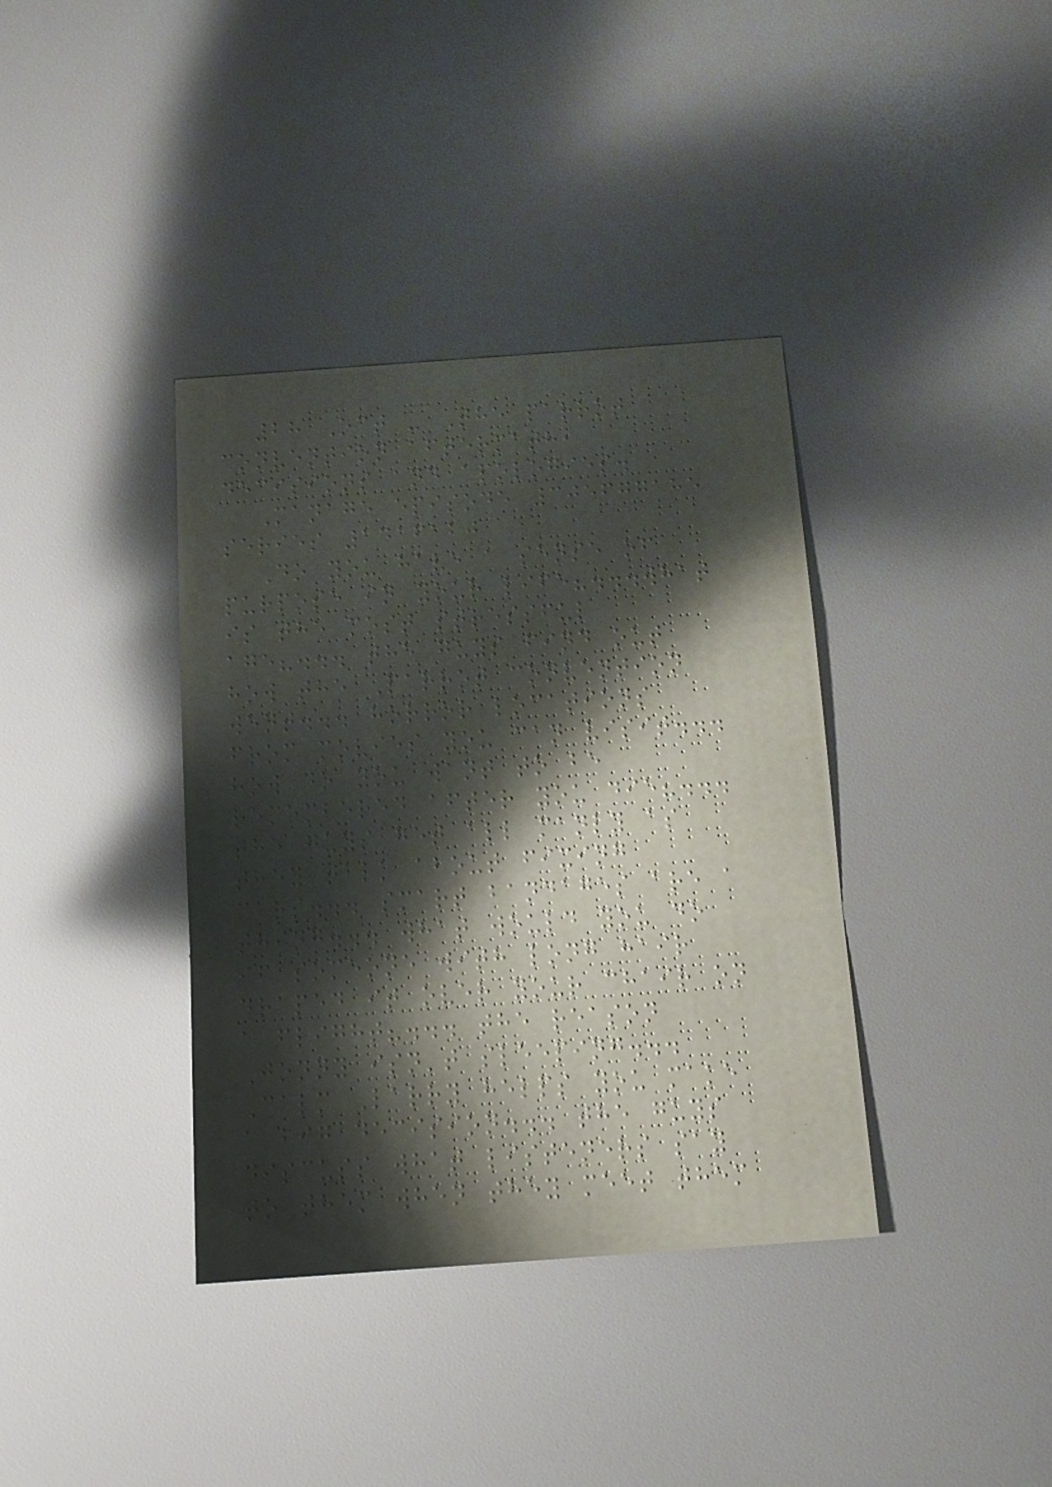28 Oct - The parrot
convention aftermath,
decisions and apologies.
Manage episode 305677185
series 1416120
Do you have a sense of
purpose in your life?...what
is the most stressful
age?... the guys find out
how the Parrot convention
went... horror locations
from movies you can visit...
how do you want to be
remembered after you die?...
the guys get all manly as
they talk about fixing
cars... smart bandages are a
thing... what would you do
if someone with long hair
draped it over your chair on
a flight?... the reason
Jonny isn't sleeping...
Calm Larry helps you make
a big decision... the guys
discuss what listeners say
to them when they meet them
